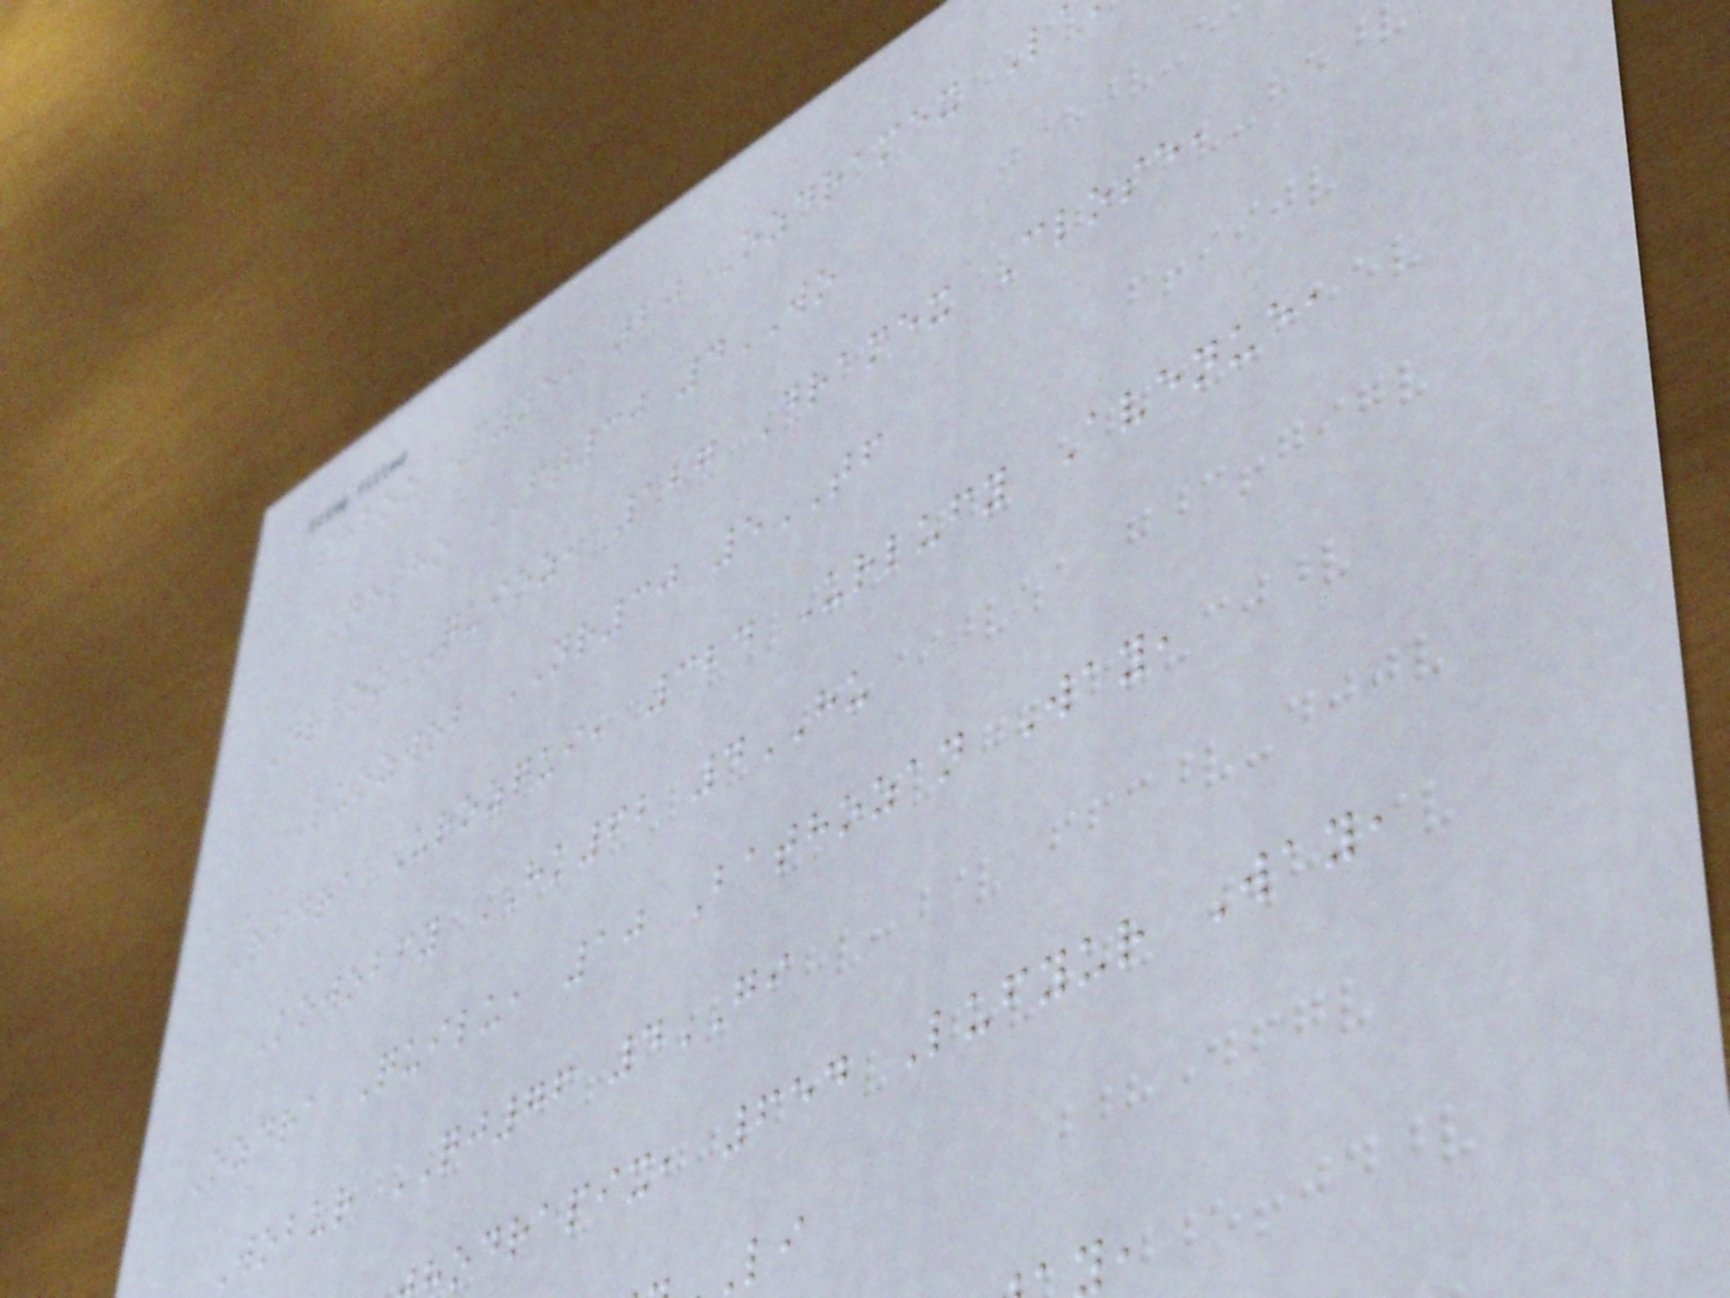Shaoz Fyne, 20 Ozdramex L
Netho FT30 4WO
Draoz Quioz, 127 Dramex Close,
Luozwob NR30 5TF
Ridra Urozqui, 324 Urlufy Avenue,
Kowobfy HK62 4HU
Ozdra Quilu, 10 Bathozan Way,
Wobur QJ76 4GI
odrapix, 654 Lufyur Way,
